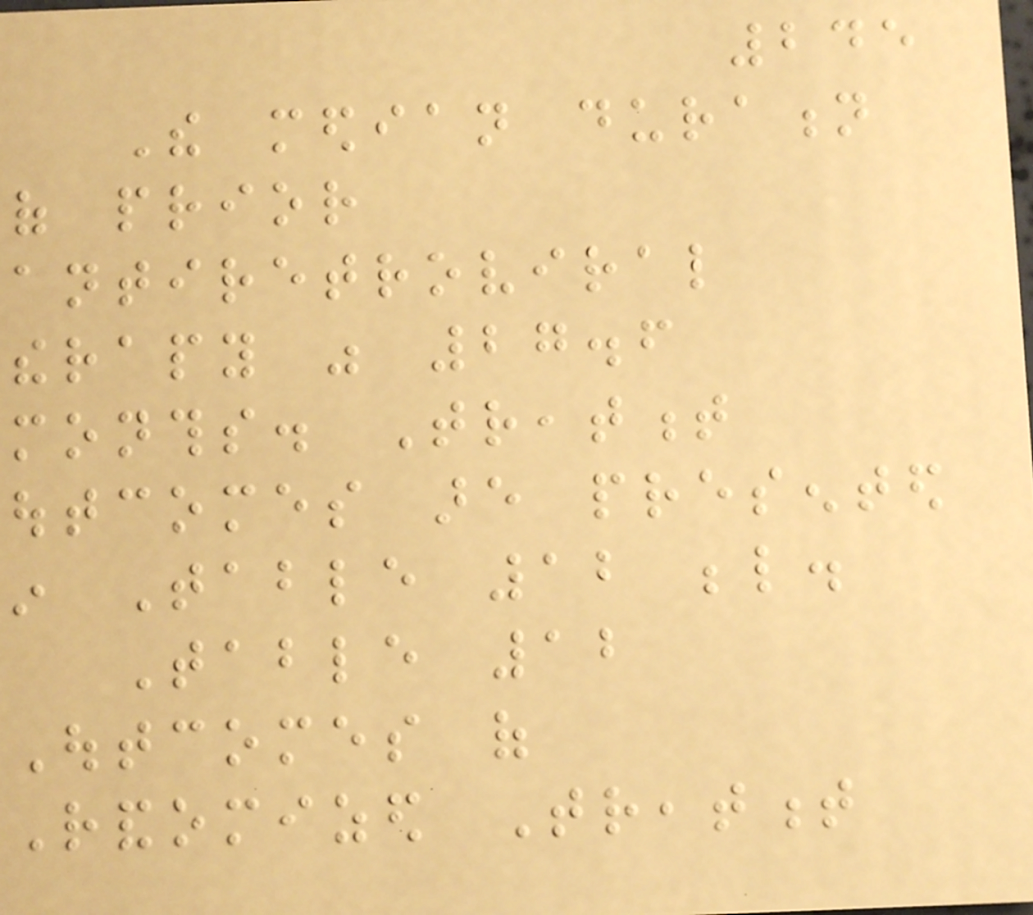245
The median duration
of prior
antiretroviral
therapy was 27.6
months. Treatment
outcomes are presented
in Table 12 below.
Table 12
Outcomes of
Randomized Treatment
